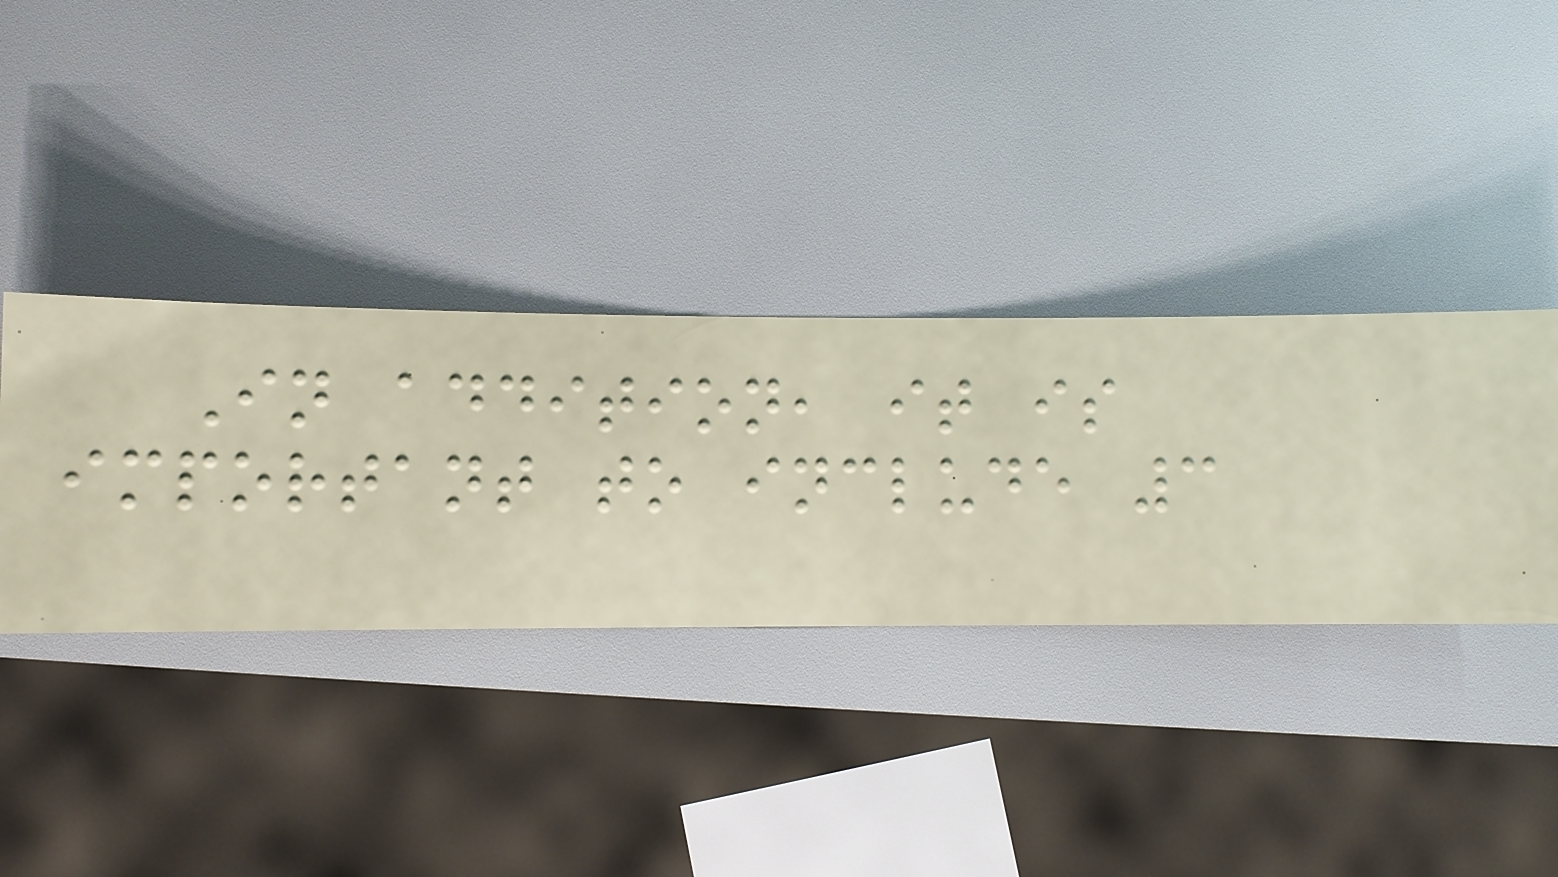In addition, it is
important to include 3
